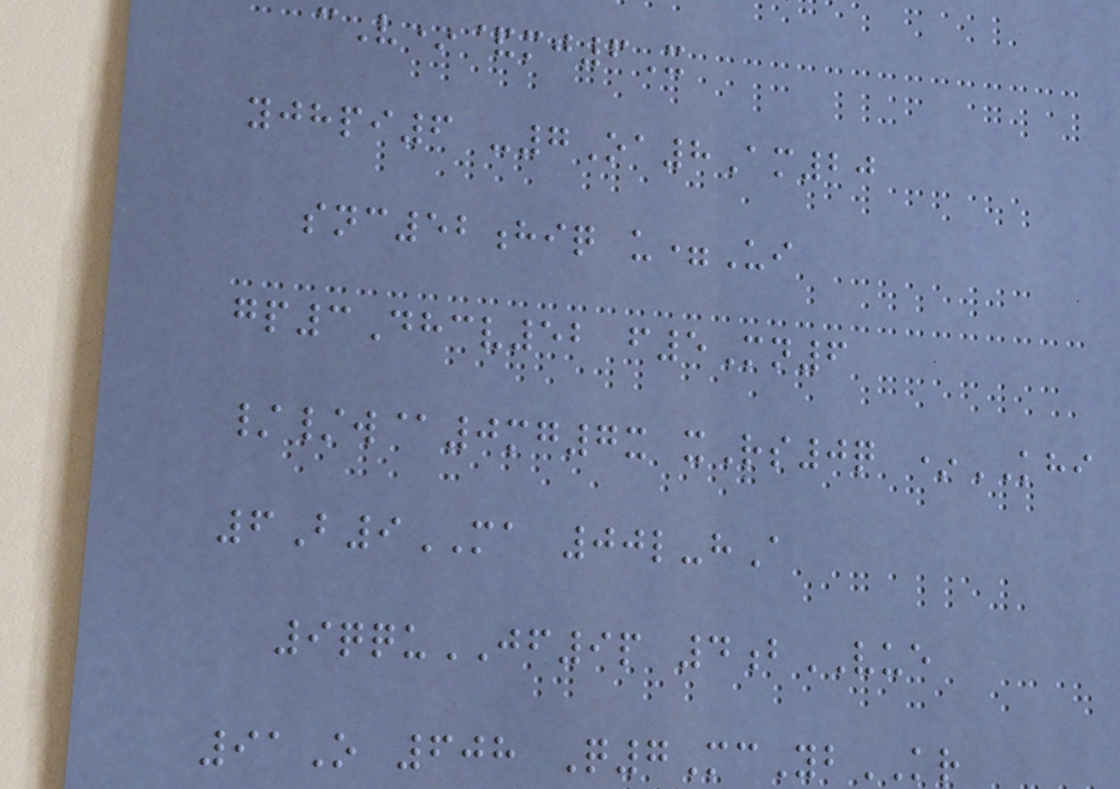cV*&mj6X
yjhpi6 -7Oa8Am20
snc52hiq u=Ui
gp3Dhcv52 f5Mn6
//w@0mg7x xRs0q *KHI
6B9MA 00l-hA
9qquJF9p 4bVUE
91O 608 Q7McYbKR
